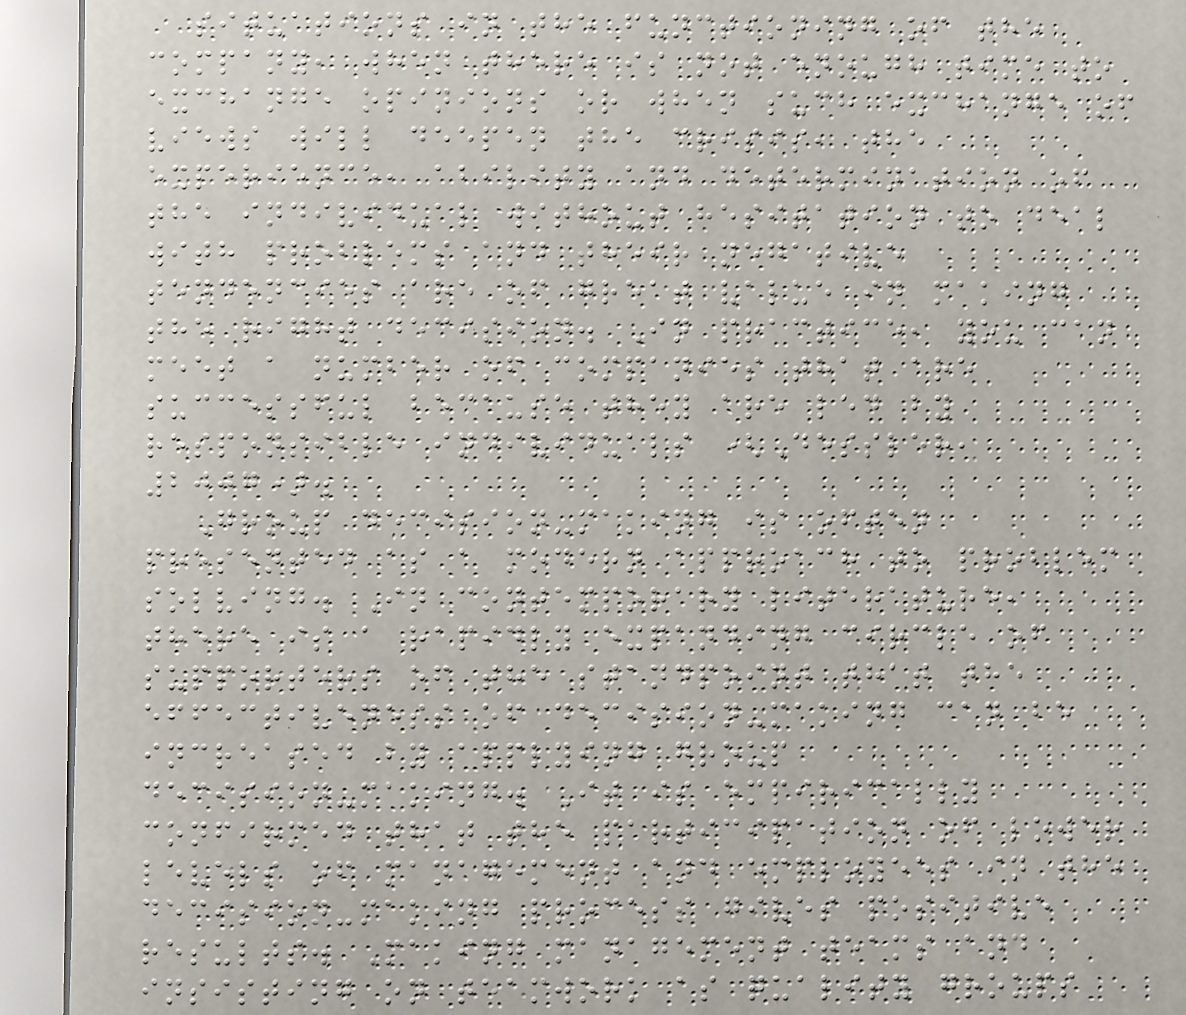situations in the functioning of the
company, when there is not enough time to
exchange opinions or when such exchange of
views will deepen the crisis, the
experience, ability and determination of
the individual without hesitation to deal
with problems and their negative
tendencies are of great value in making
the right decision. In practice, you can
meet a number of companies that are
successful because they are led by
responsible individuals (Dessler,
2007).
Group decision-making is often
presented as a modern approach to problem
solving. In contemporary literature,
there is a rapidly expanding circle of
supporters of the standpoint that the
effectiveness of decision-making can be
increased by applying group
decision-making. It is empirically
confirmed that the participation of lower
levels of management and employees in the
decision-making process gives positive
results. Making management teams and
insisting on teamwork as quality groups
